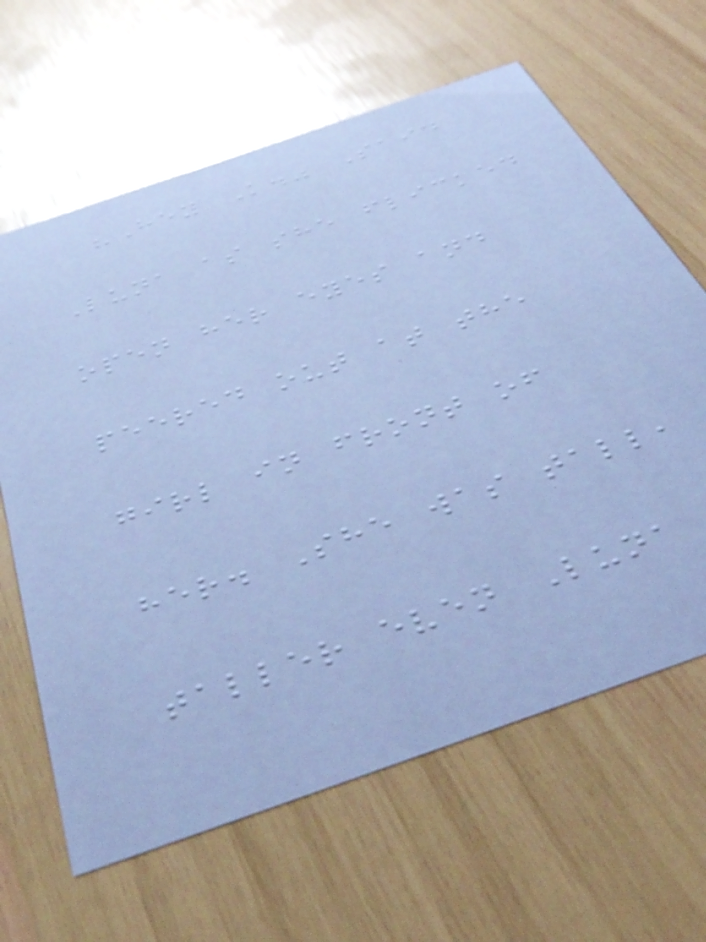"Hey K." Said
Luna as she flicked
open her eyes and
peered out at the
girl in front of
her. She was tall,
taller even Luna
